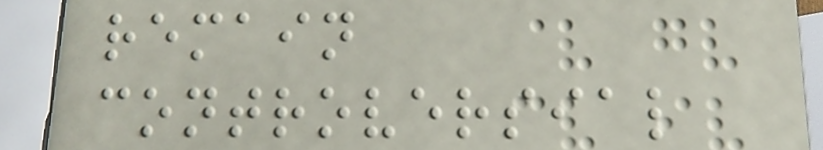remain
controversial
